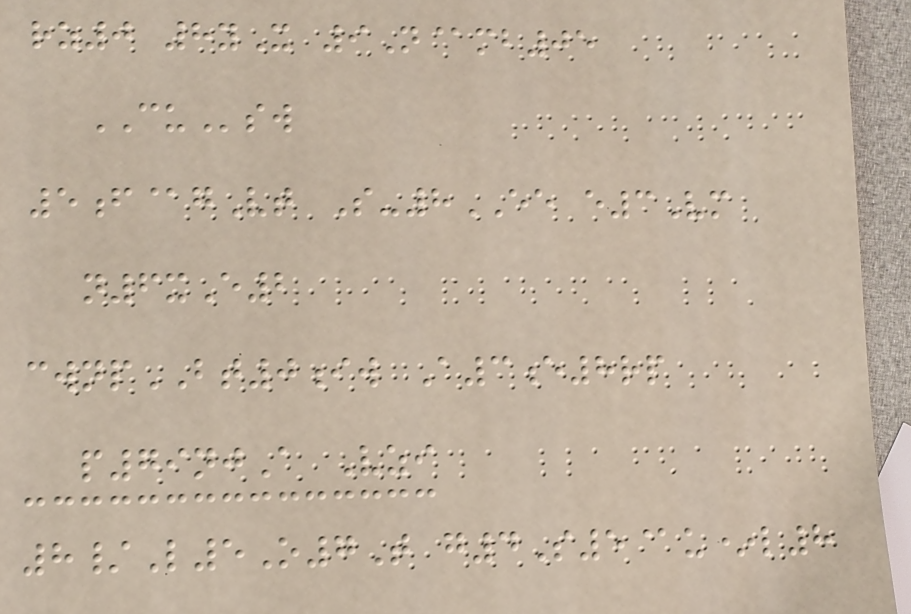rz0 8yX 9N@mb05
CUsw
5f@gVt S-8EE e3Vm
n6xE2
cwnpBT0iw A3e8rp
p79njA Vzi
8/L5O7T g4S5@u*l8
